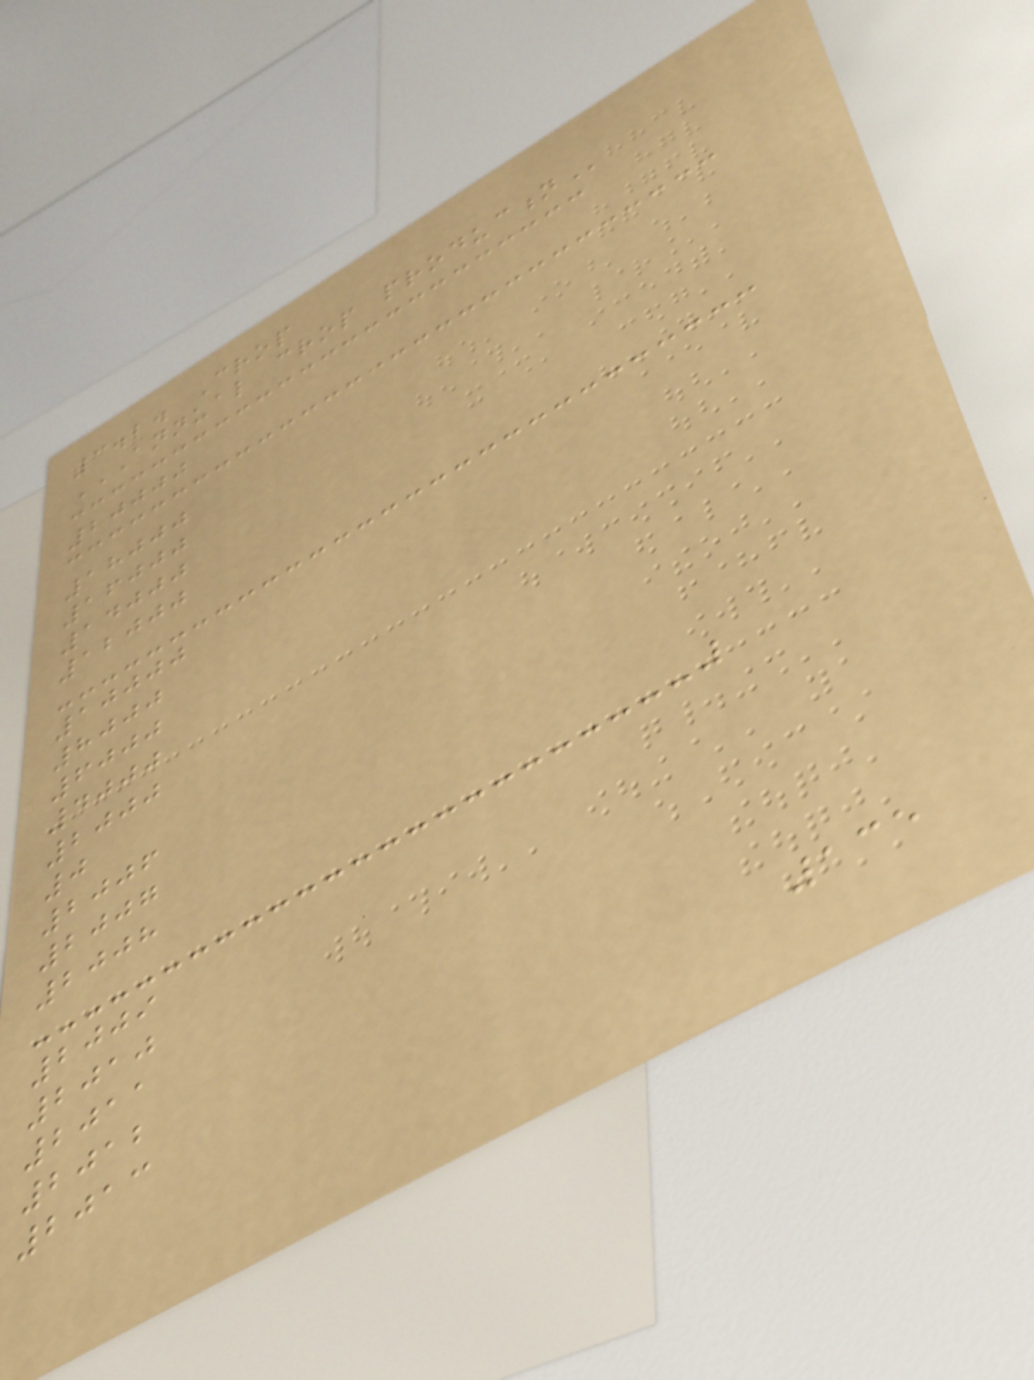3.2. Crop
ANNUAL CROP PRODUCTION
20000
18000
16000
14000
12000
10000
8000
6000
4000
2000
0
2006
2007
2008
2009
2010
2011
2012
2013
135
